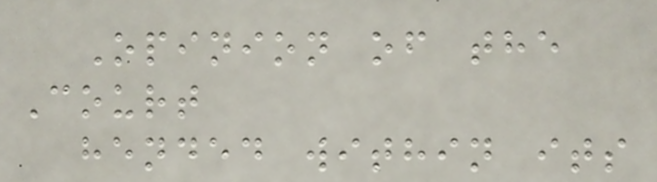Opinion of the
Court
hended within its
